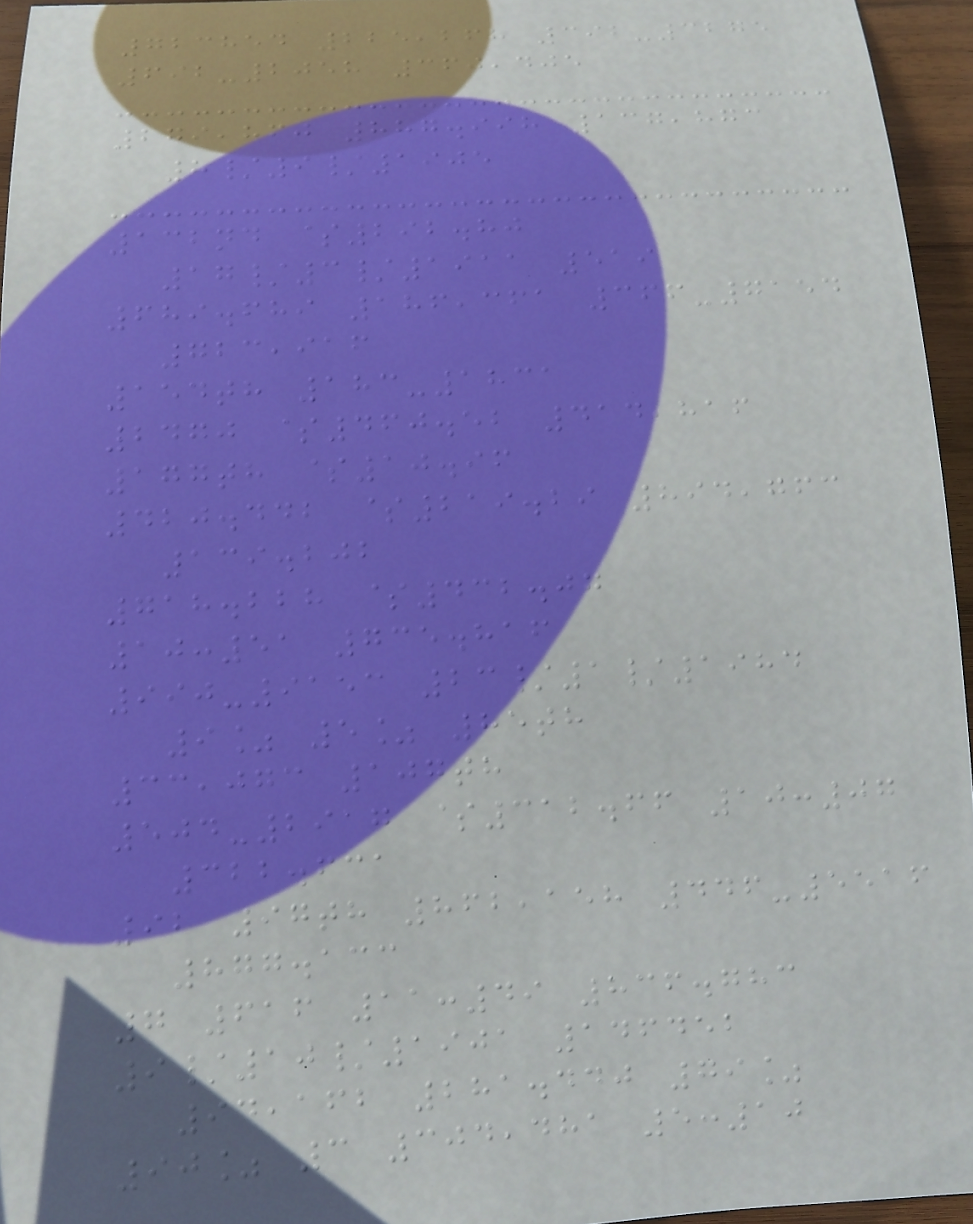723854 225,268 392-3275
692-2058 360,405
279,860 887.998 137,873
8/9/1905
132nd $292.80
17/3/1911 519
689.689 186,361 366-7154
723,916
154th 183-1831
2470 $460.52 414,816
177th $10.96
420.442 $219.29 894,763
139.202
718.228 $432.07
10:51 735.816
990-9153 23/1/1984
9% 5% 85th
33,073 107th
504-2917 $312.66 10:07
322.631
92 97th 862,158 446-5516
877.133
7 616 11:49 836.783
9/10/1901 146452
94,162 281.440 79%
90% 3 304,481 5:10
